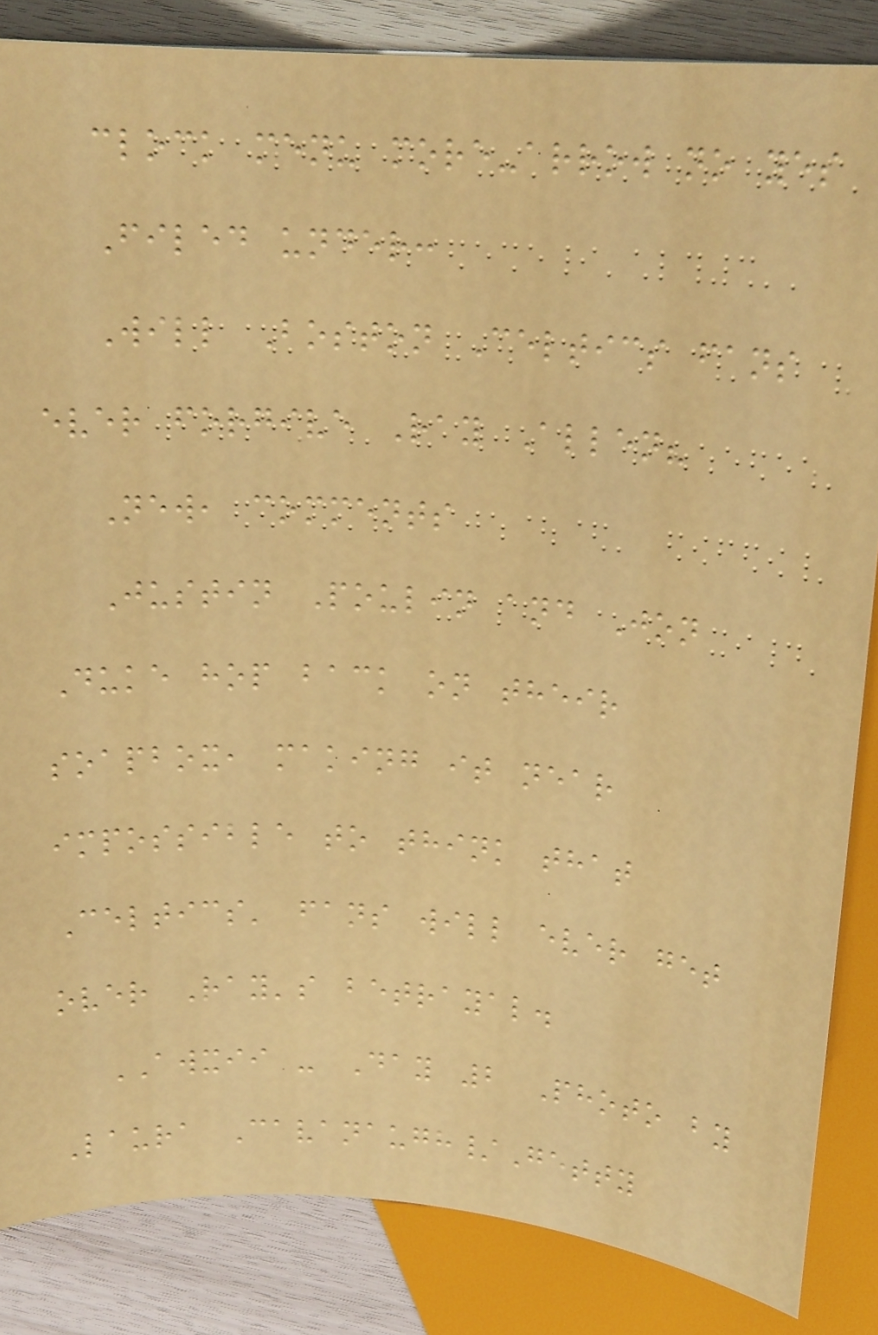clock menu more-arrow no yes
Filed under:
Will Boston Celtics fans
ever forgive Ray Allen?
New, comments
Justin Poulin and Jon
Duke hop back on their
soapbox, making it near
impossible to think that
Celtics' fans will ever get
over Ray's betrayal.
AWXII - Day 2 Photo by
Laura Cavanaugh/Getty
